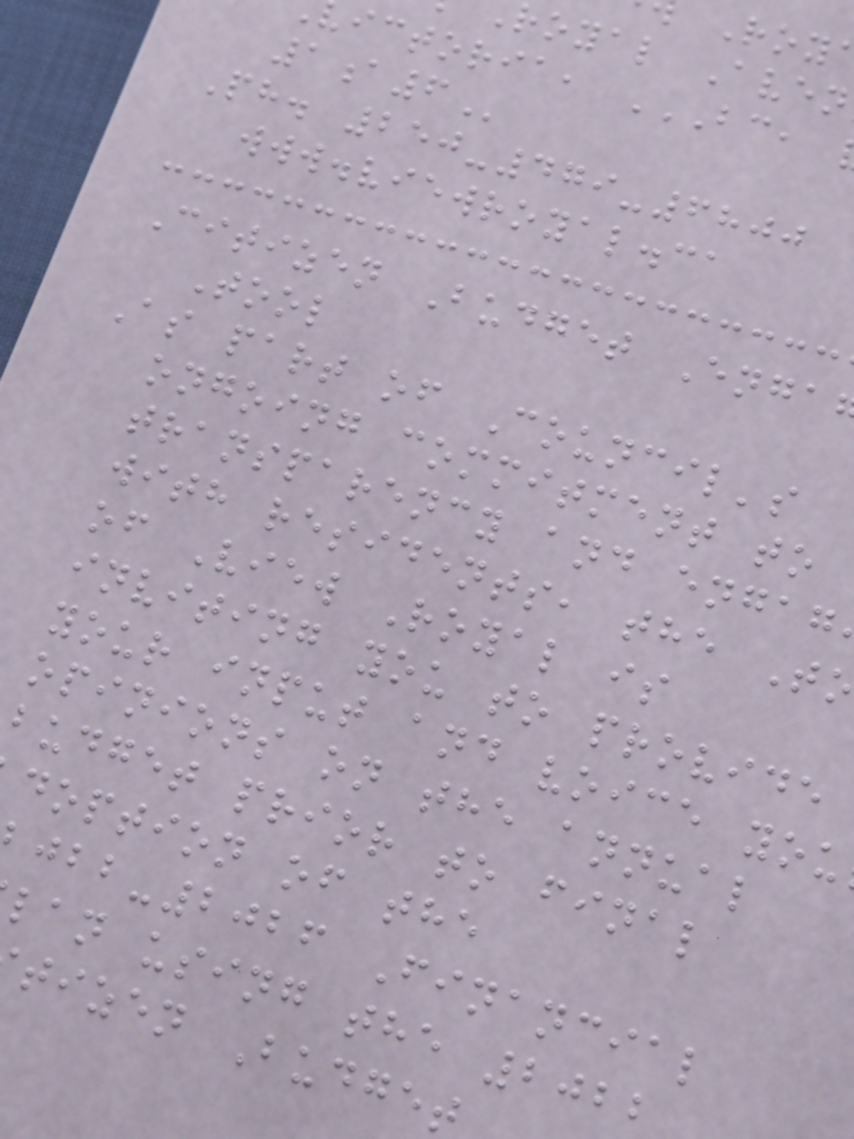royal Aven
Ph. 250-479-6800
www.viewroyal.ca
Citizen Budget Enga
Tool
As part of Council's
ongoing commitment to
transparency and engag
with residents, the T
of View Royal is
inviting you to provide
your input and voice you
opinions on the annual
budget prior to final
doption of the
-2026 Financial
lan using the 2022
tizen Budget
